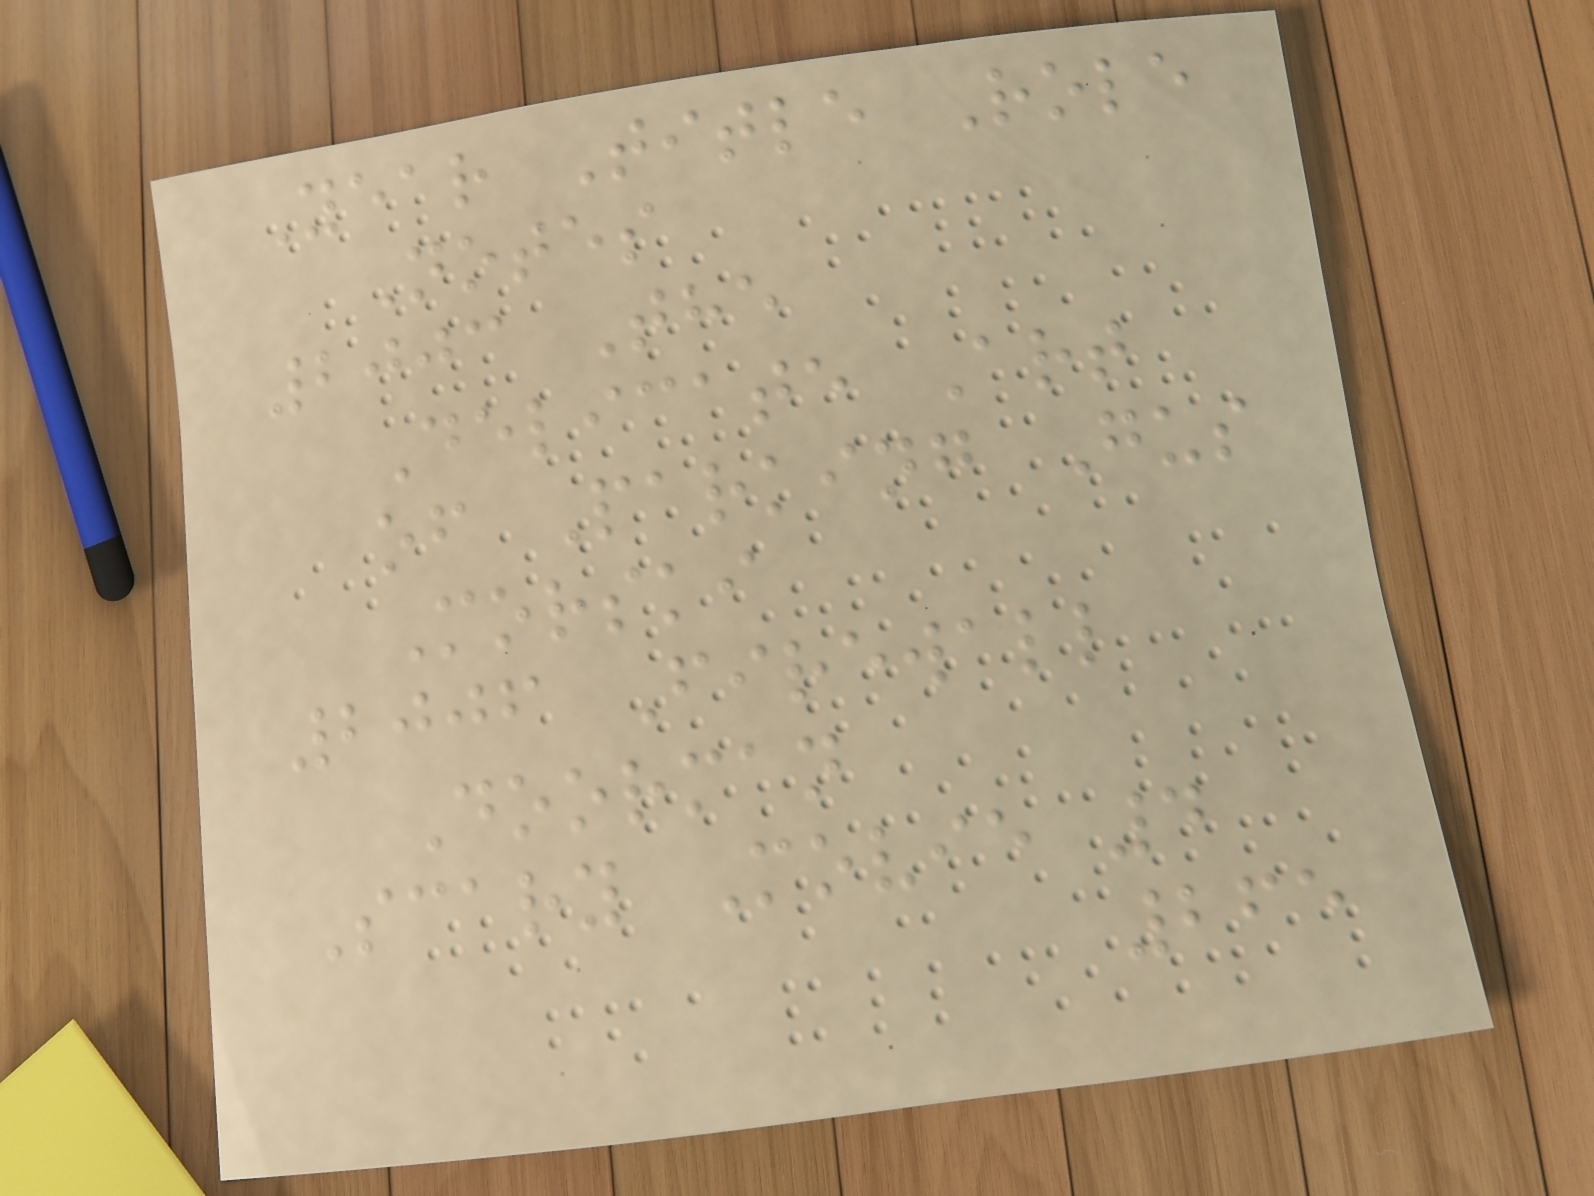Year Title Role
Notes
2003 The
Delicate Art
of Parking Gus
Morski
2006 Firewall
Doorman
Scary Movie 4
265
